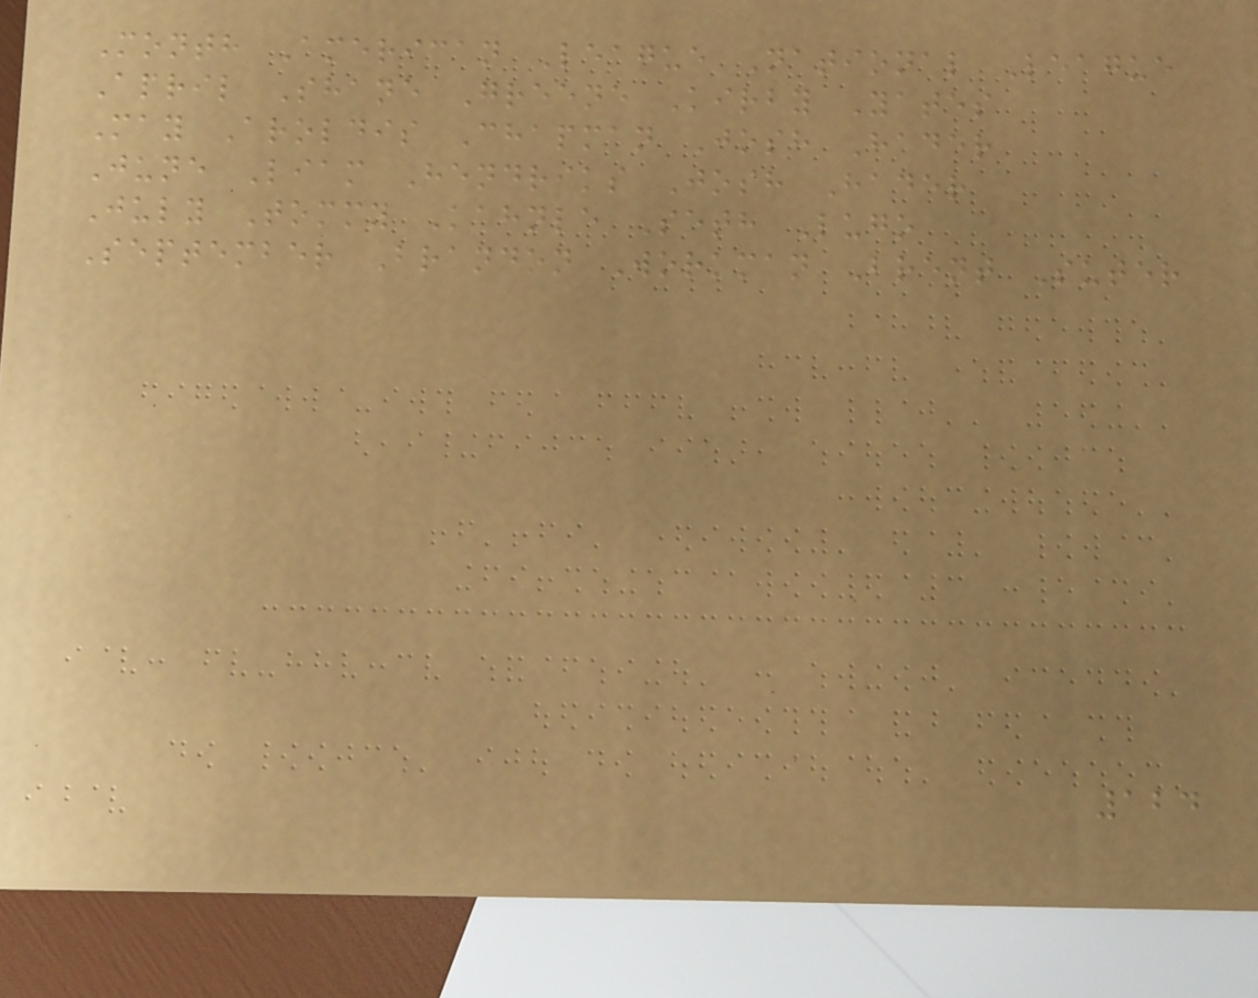Month American League National League
April Shane Greene Kirby Yates
May Aroldis Chapman Josh Hader
June Liam Hendriks Josh Hader
July Tommy Kahnle Seth Lugo
September Brandon Workman Brent Suter
124
